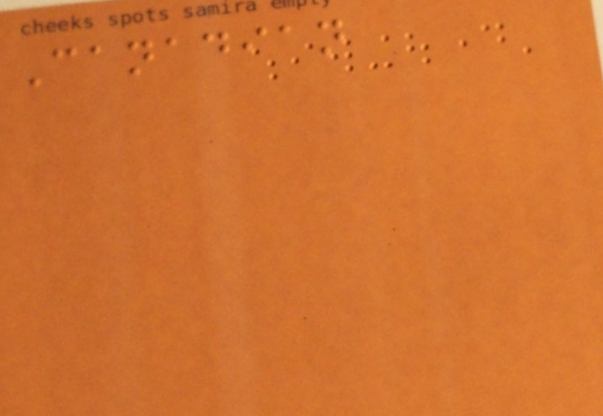Canadian
